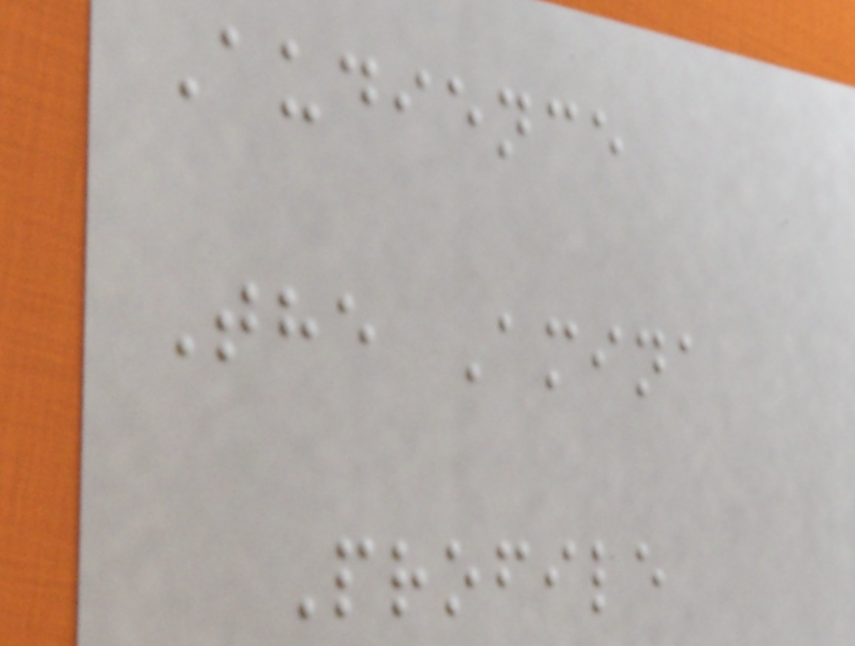Audience
The Amina
Profile
